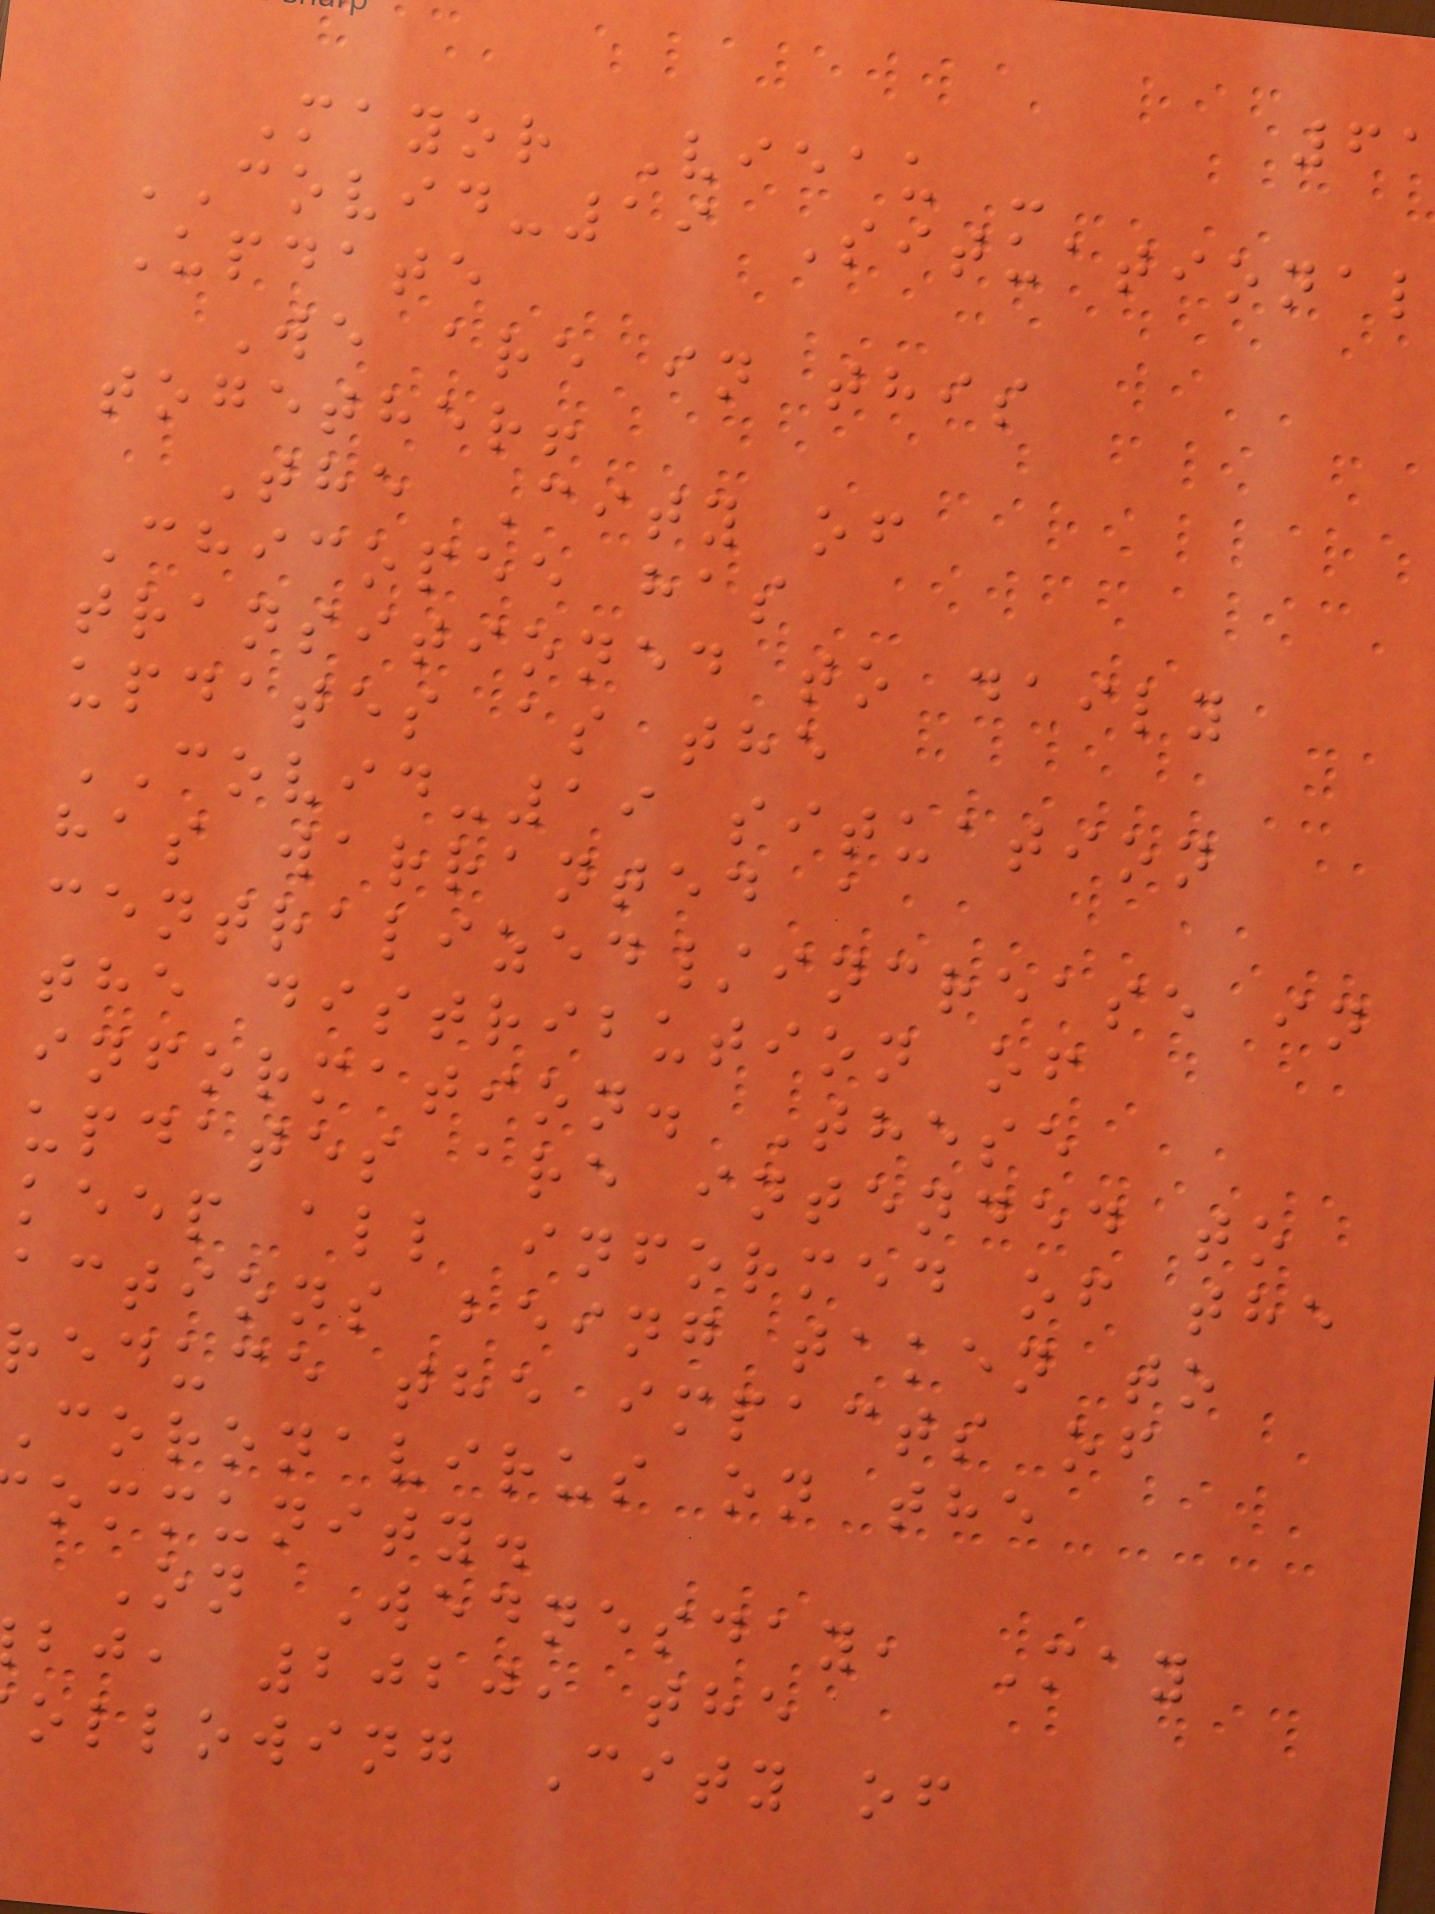Mayor Vieau -
COVID-19 Situational
Update
We are in this
together!
The City of
Chicopee has
transitioned to daily
updates as the
COVID-19 situation
has warranted a
centralized/increase in
the distribution of
information. These
updates are intended to
keep all informed of the
actions being taken to
reduce the impacts of
coronavirus on the
ommunity.
On Wednesday, May
bj, 2020, the
ollowing City of
